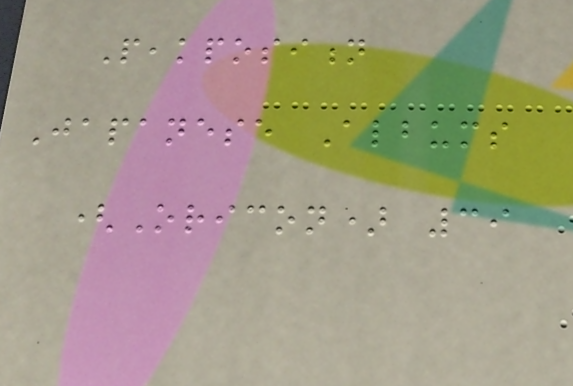Peakposition
Japanese Albums
(Oricon) 39
